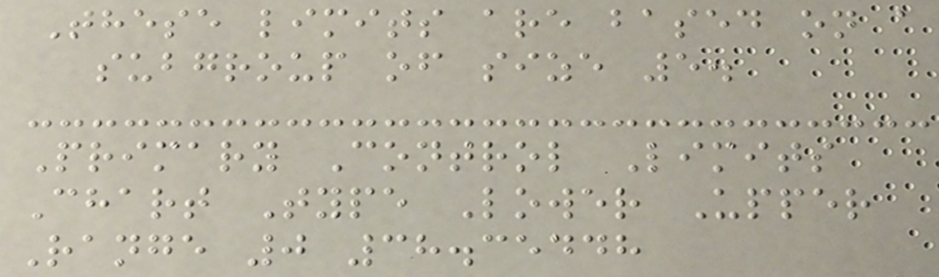These limits are based on a
subgroup of size 5.
Primary Control Limits
Chart Type Lower Upper
Range 0 38.35448
